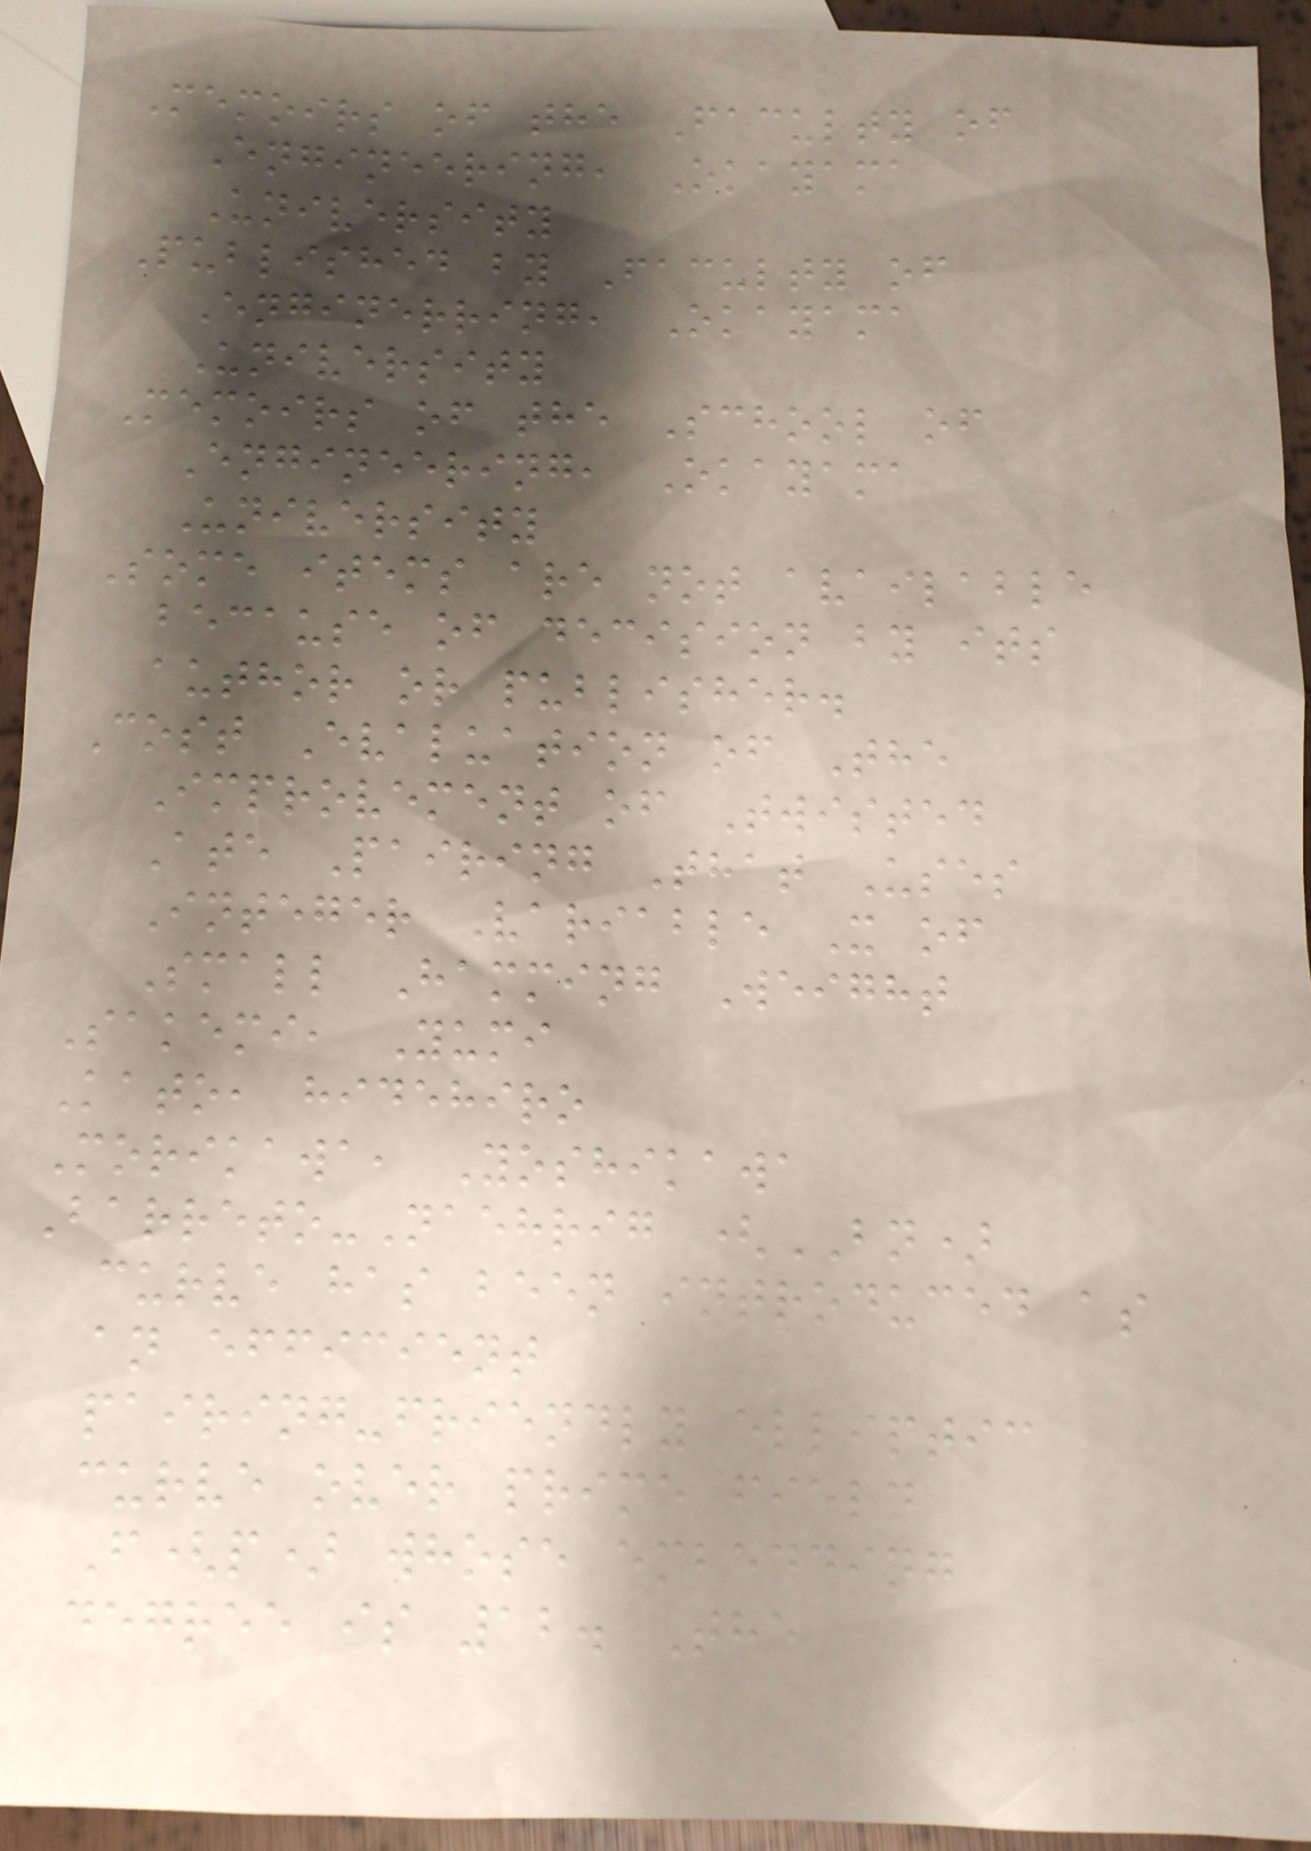Memoirs of the Faculty of
Engineering, Okayama
University
Published by Faculty of
Enginerring, Okayama
University
Memoirs of the School of
Engineering, Okayama
University
Some items are not available
because of decision by its
author or publisher.
Cost Evaluation of The
Improvement of Twisted
Ate Pairing That Uses
Integer Variable X of
Small Hamming Weight
Sakemi, Yumi
Kato, hidehiro
Morikawa, Yoshikawa
Barreto-Naehrig (BN)
curve has been introduced as
an efficient
pairing-friendly elliptic
curve over prime field
F(p) whose embedding
degree is 12. The
